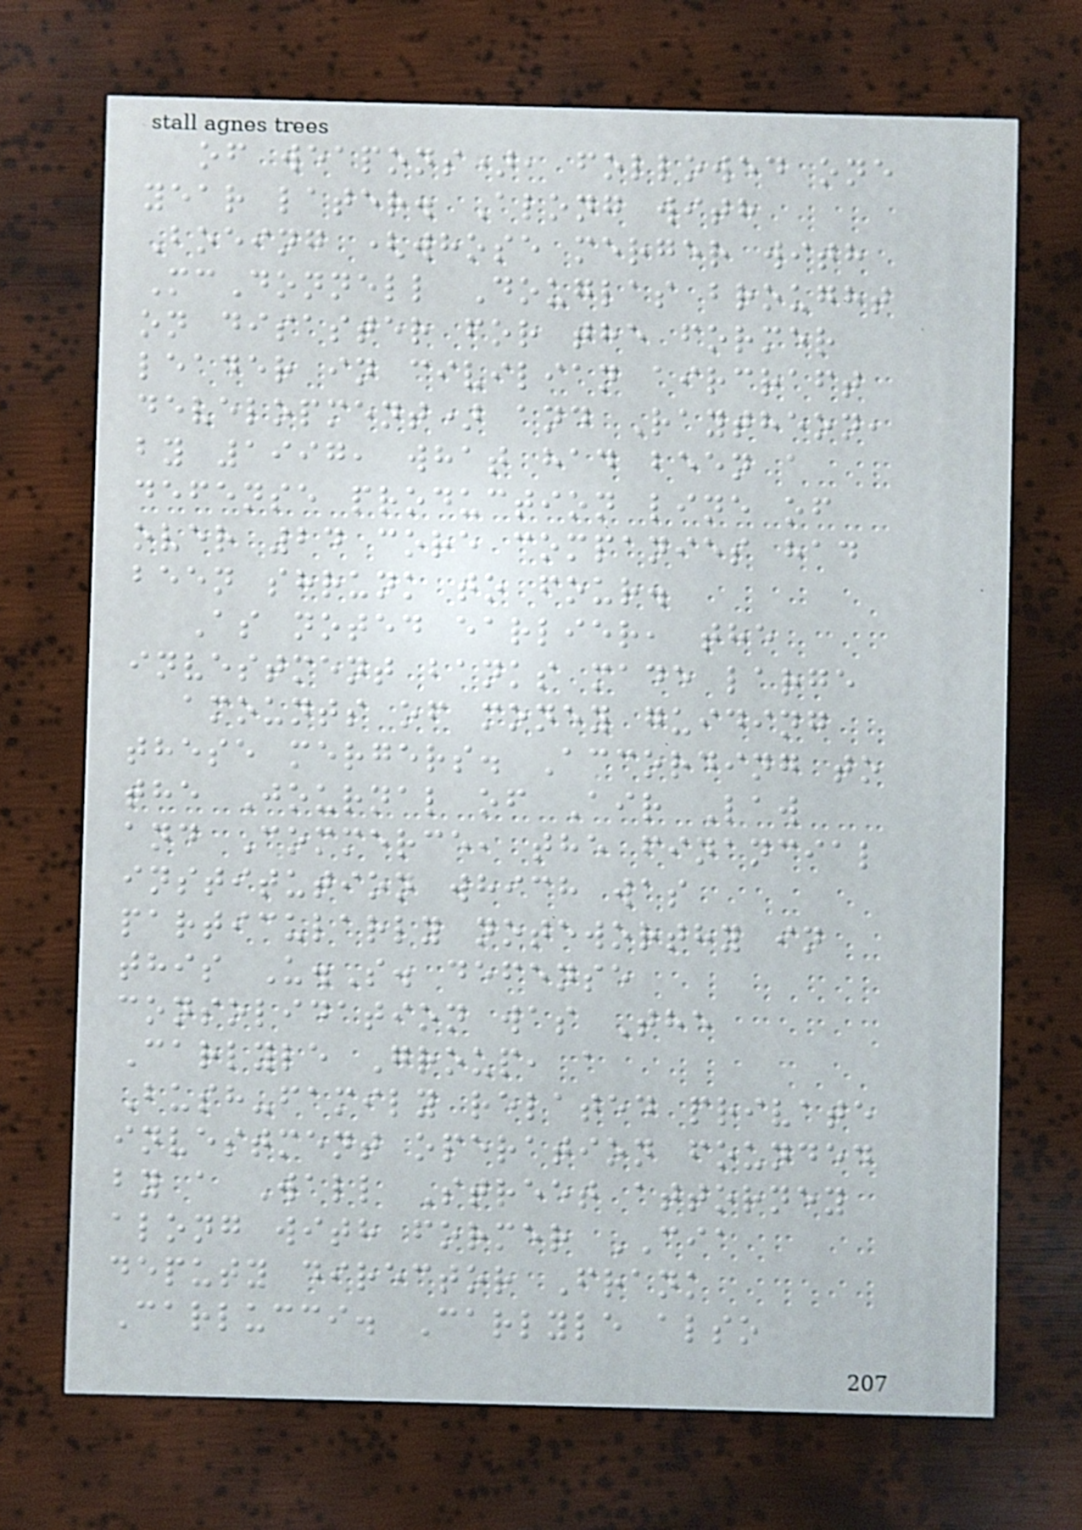of weapons), followed one
year later. Along with
Boeing (whose merger with
McDonnell Douglas brought
on disaster for the former
leader in civilian aircraft
development) and Raytheon,
by 1997, what had been a
defense production line of
over 24 core companies had
been shrunk to four.
As noted earlier, the
investment banks made large
amounts of money guiding
these mergers. According to
the Journal of Air Law
and Commerce, the financial
institution which was
particularly noteworthy in
this U.S. defense
consolidation was The
Carlyle Group, a
Bush-family related private
investment operation founded
by a Wall Street attorney
along with former CIA
deputy director Frank
Carlucci. Carlyle also
